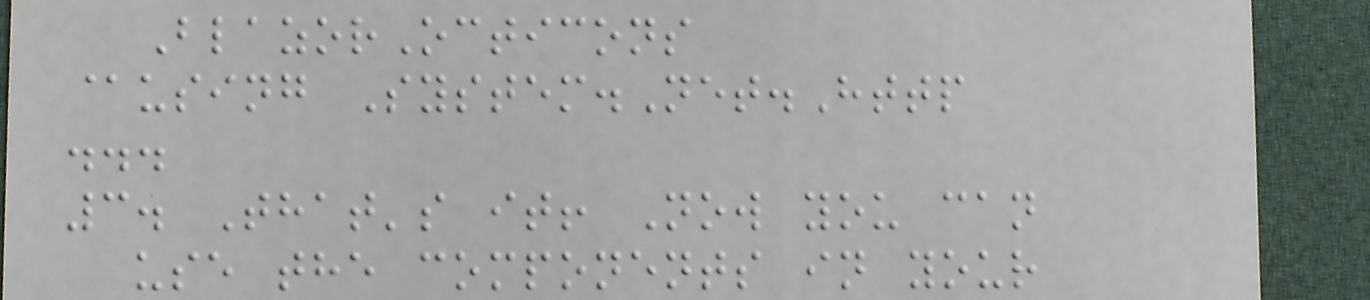BlazorOcticons
@using System.Net.Http
...
3. That's it! Now you can
use the components in your
